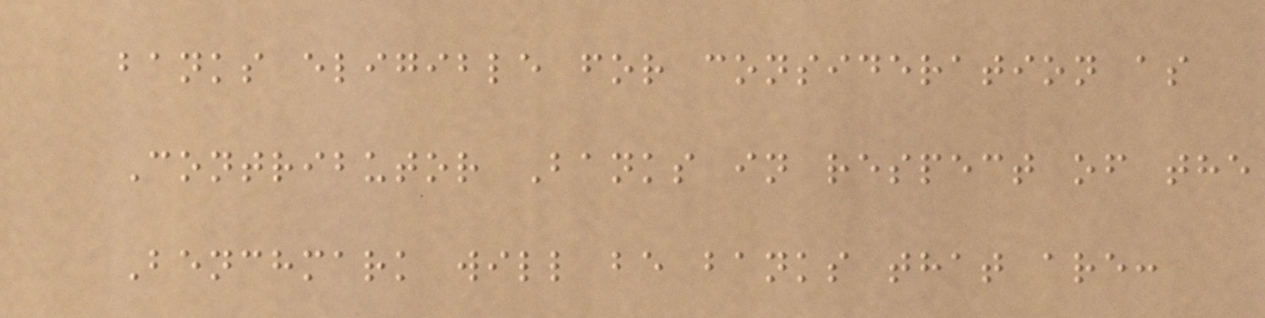banks eligible for consideration as
Contributor Banks in respect of the
Benchmark will be banks that are:
